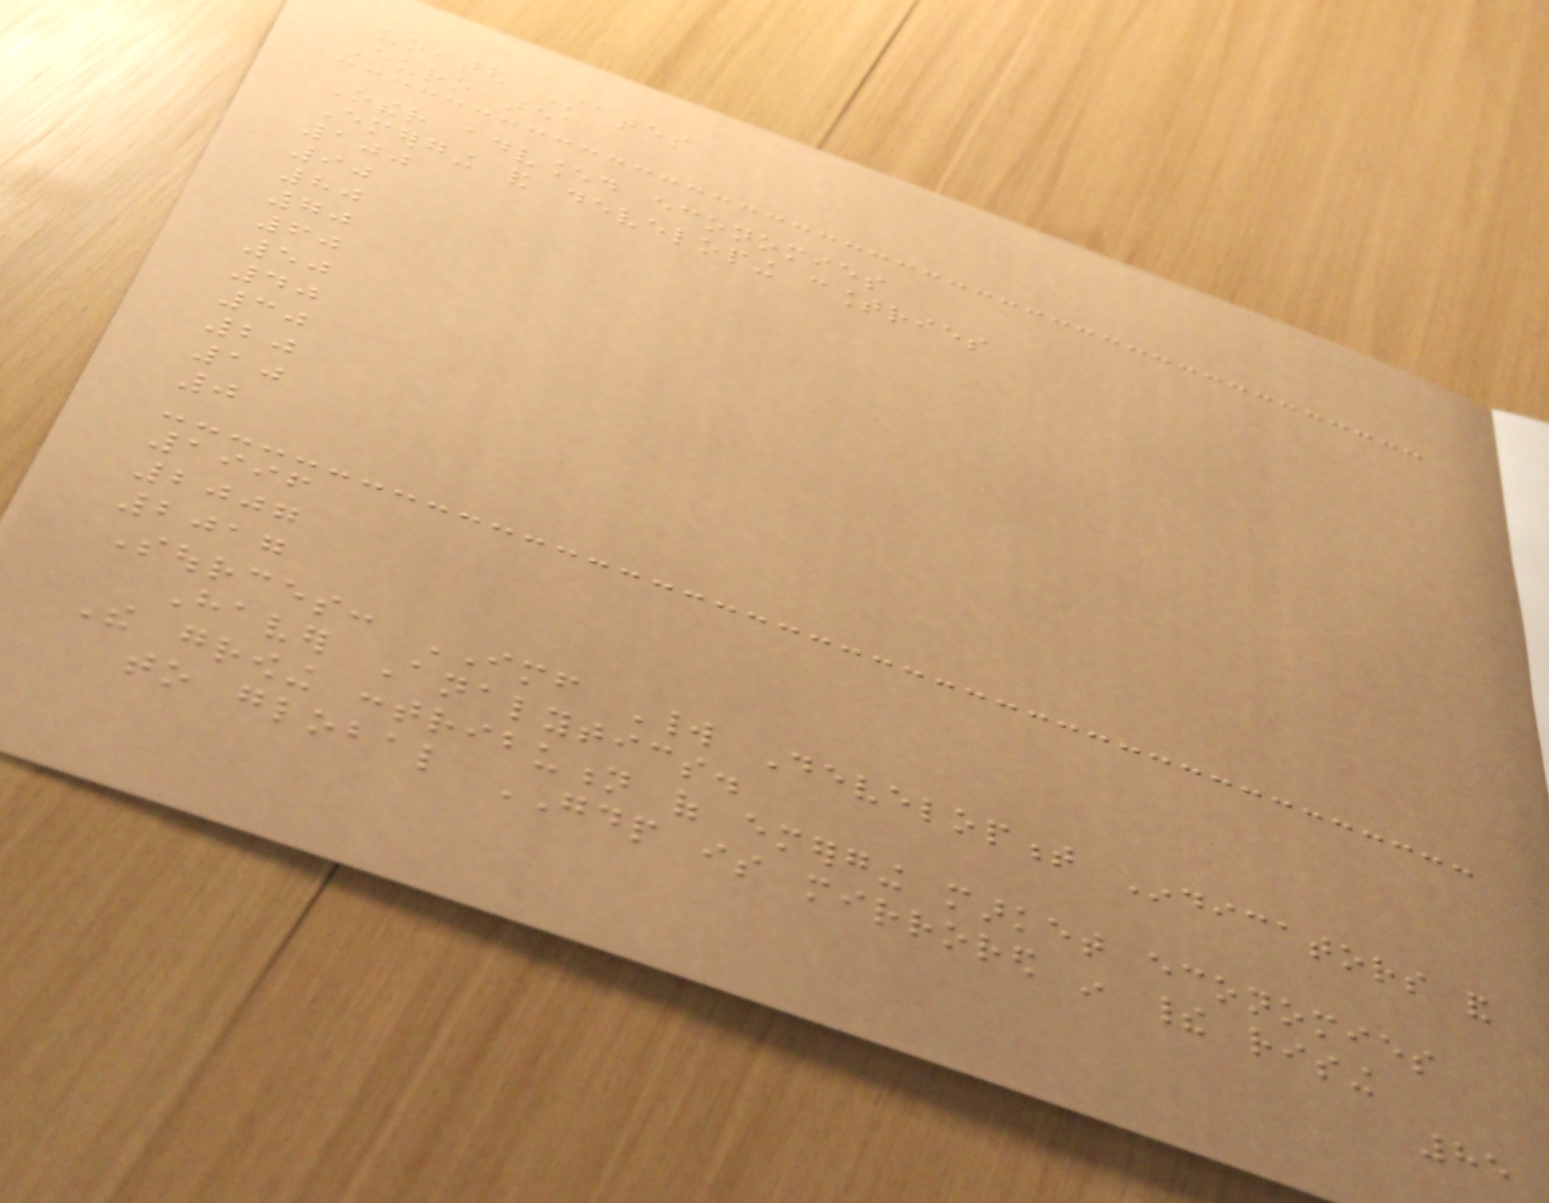United States
Euro area
Other advanced economies
Emerging and developing countries
100
90
80
70
60
50
40
30
20
10
0
1996
2007
2017
Sources: IMF World Development Indicators and
Haver Analytics.
The growing contribution of emerging market economies
to global GDP is mirrored in their rising
85
